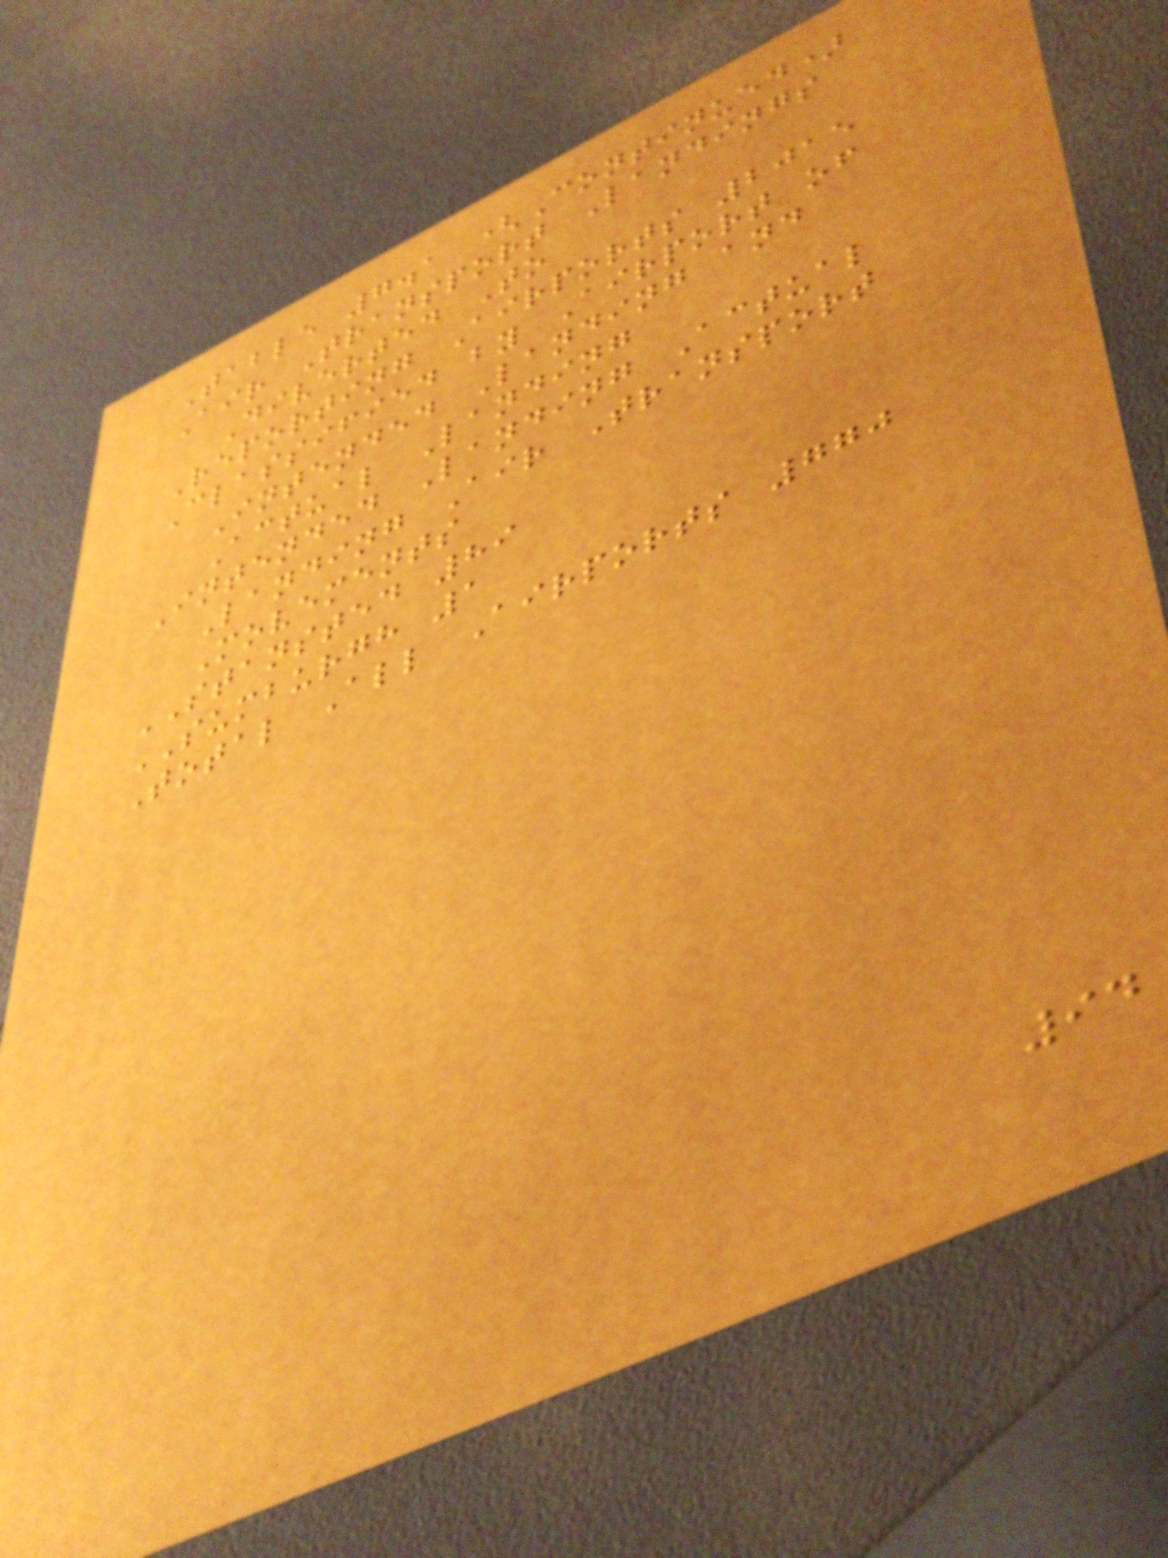Table 7.1 (Continued)
Air Transport Landings
Diverted To
Reporting Airports 2015
Classified by Airport of
Intended Landing and
Actual Landing
Intended Landing Actual
Landing Air Transport
Movements
STANSTED 89
SUMBURGH 1
Total All Airports 770
94
